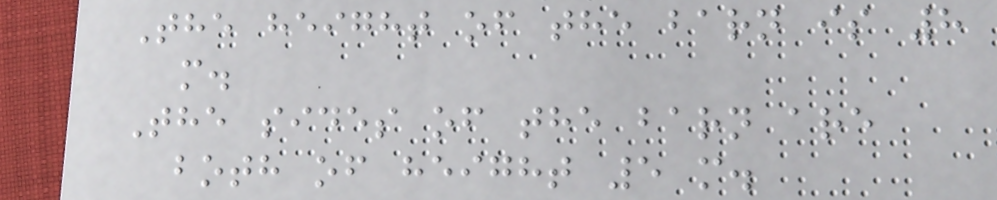The height of the barn is 8
m.
The sides of the barn are
both of height 5 m.
